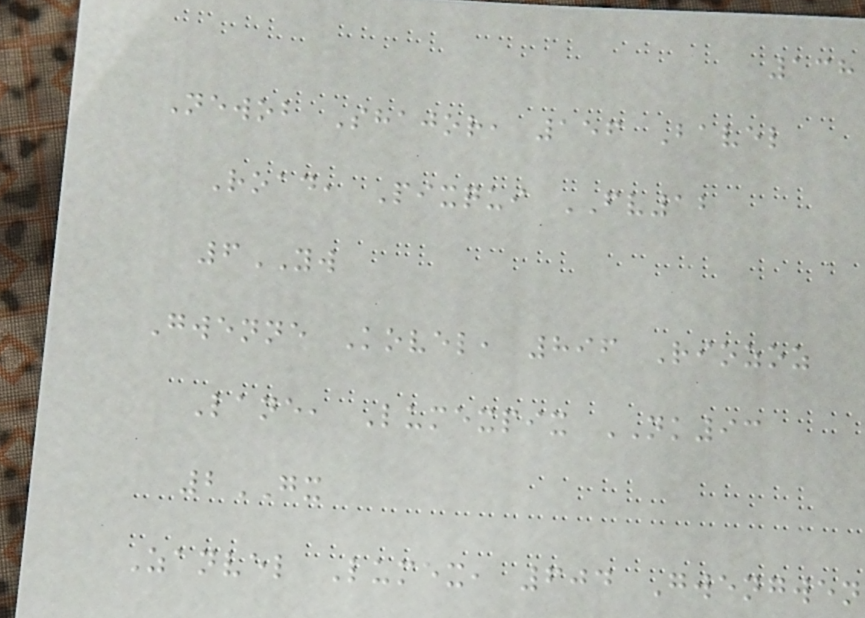138
Newob Shajor, 156 Bavel
Road, Pixqui FV12
6YW
Gwenne Kovel, 896 Riozoz
Lane, Lumexpix NK93
2GX
Zanvel Lumex, 604 Gwengwen
